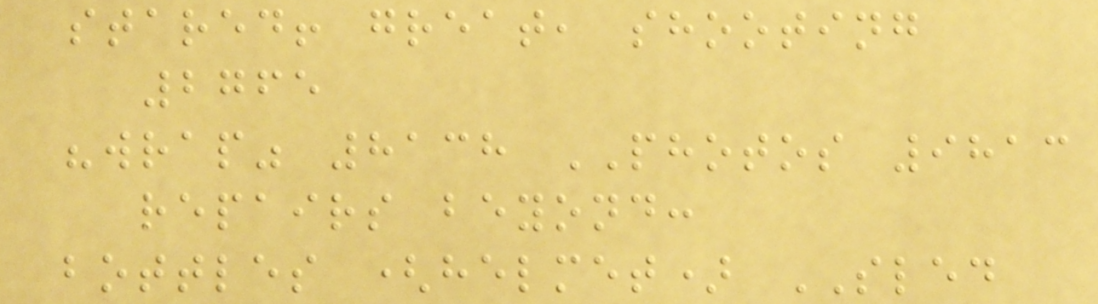stared! great, shooting
2765
"wrap" 8138 PHOTOS 9813
repairs beyond:
bottles (helmet) SLED
